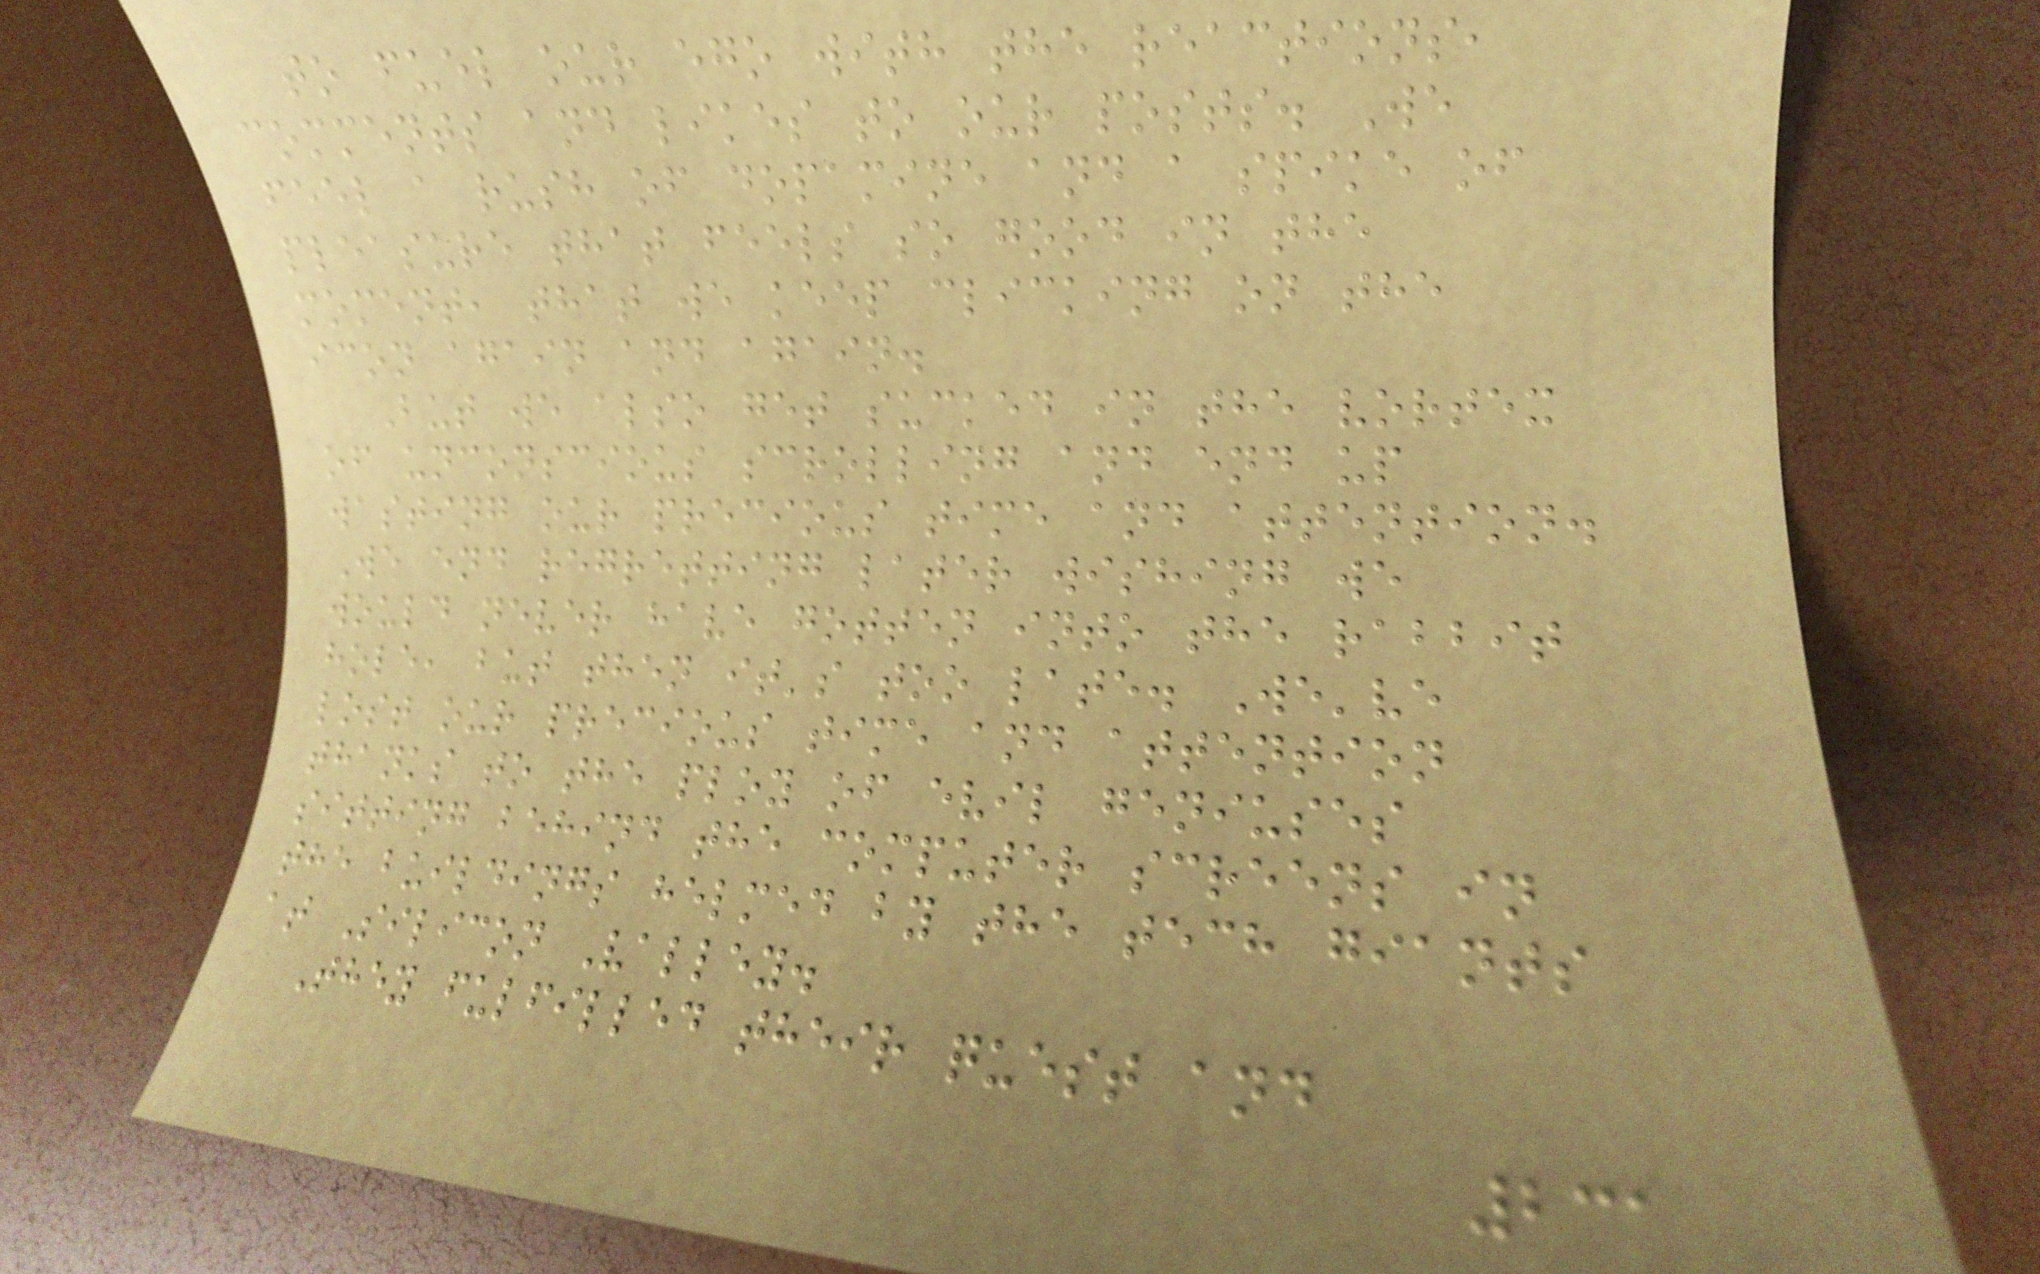to fuel our ego with the reactions,
comments and likes to our posts. We
feel a rush of dopamine and a spike of
pleasure that feels so good in the
moment, that we keep clicking on the
icon again and again.
But we also get sucked in the vortex
of unconscious scrolling and end up
wasting our precious time and attention.
We end regretting later wishing we
would never have gotten into the rabbit
hole, but then it's too late. We've
lost our precious time and attention
thanks to the ploy of evil geniuses
sitting behind the computer screens in
the buildings helmed by the tech giants
at Silicon Valley.
They fulfilled their quest and
231
